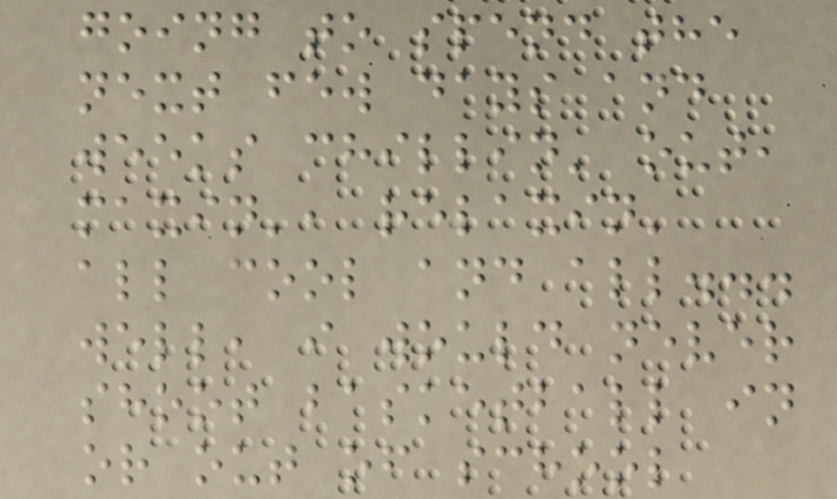going to spend the
next few days and
weeks chillin' out,
maxin', relaxin'
all cool and all...
well, i would never
shoot basketball in
or out of school
